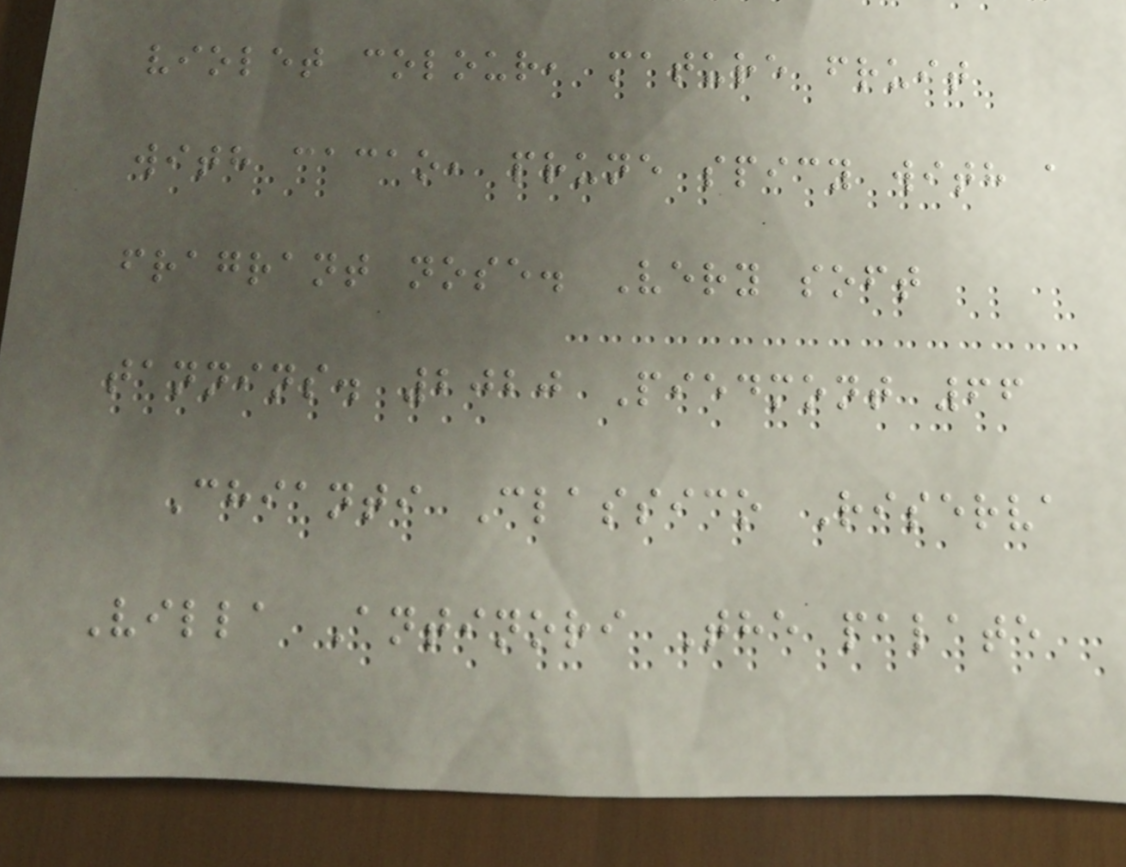violet colour, mature fruit
with cacao, prune spicy with a
fragrant nose. Very soft
tannins. 2020 Piedmont 66
Chianti Classico Riserva
Villa Antinori The palate
